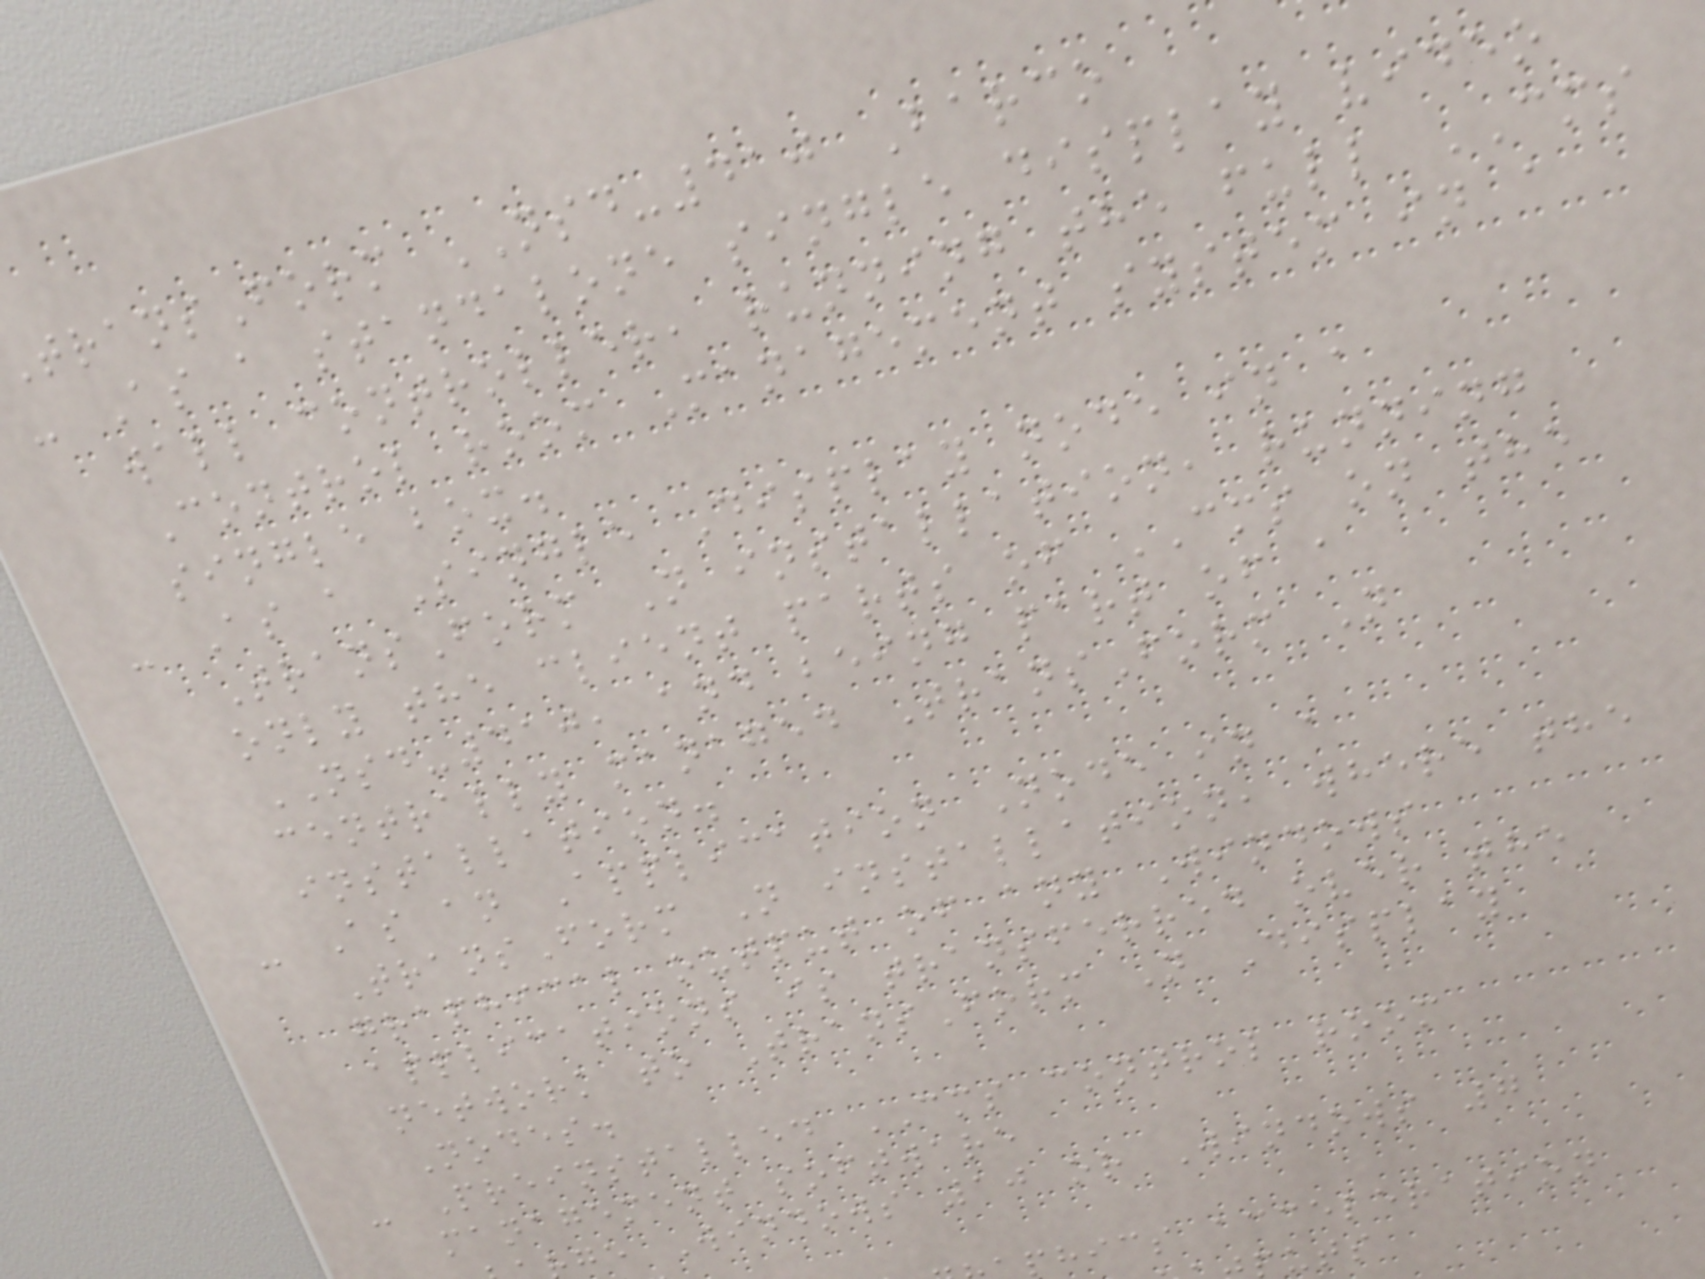ransForm NSD-410 Barco
- As a standalone single display video
wall controller, running the full CMS
Control room Management system in a
single box.
- As a Single Display node in a
TransForm N installation, running
only the client parts of CMS on the
NSD-410, and being part of a
centrally managed TransForm N
installation.
- As an Application Node in a
TransForm N installation, where the
graphical output of any Windows
applications is transferred over the
network to TransForm N Display
Nodes.
- Preinstalled CMS control room
management software
ge Windows 10 or Windows 7
phics acceleration
